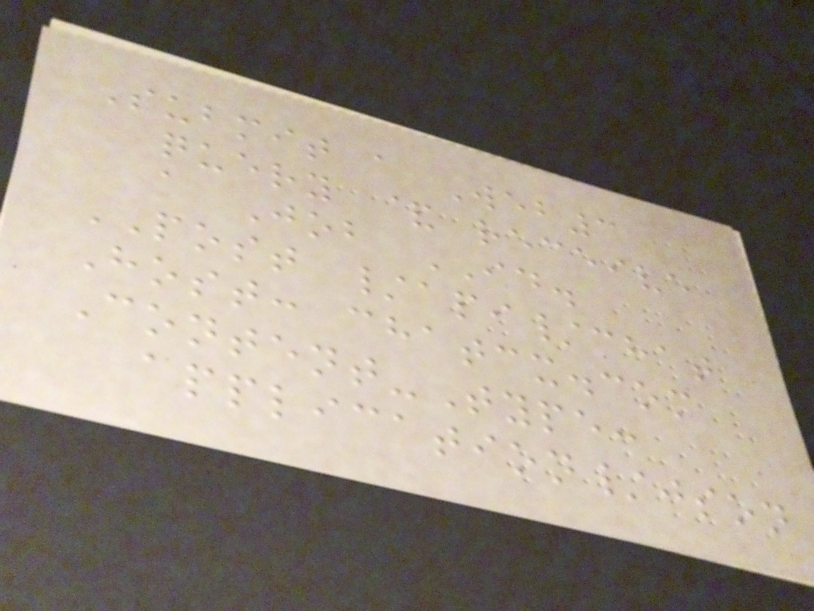Submit a Web3
query & receive
a Job ID.
POST /api/chat
Host: chatcx.com
Content-Type:
application/json
